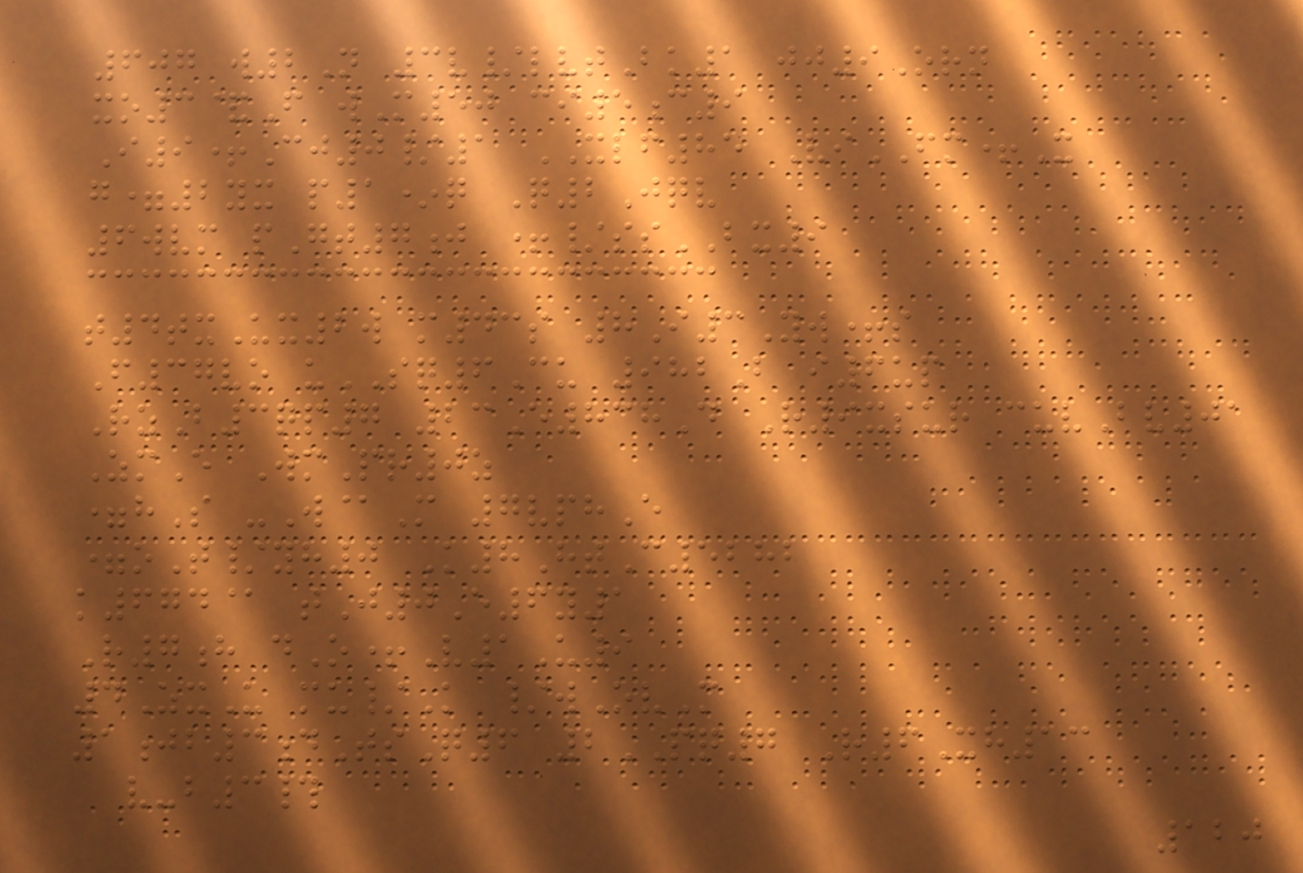607 w2N 3v/lvtBk1 jj9Orn
xo3&F wM50 ci5c9
I9+Cj0/1 XLF85 ViFM+X
g=2yx p1*q Q2Jqv
6wvm pGt7j +/ssBX9
t4txUx2w m43s 8I3Yw+s
F37vo uSQ6Cu 982B i6up
RzB3qp7 23E838D R9xsur cuvBv01
ZmE WmPr0z
=hS -W@M 7vphE
=oT/yh0 K8HtC5282
k674@ tJ0E6y1
R7h dO+V1U9
4ZxU mu/K /wOvM
1jb3dTsQ6 2PQ7 R6Xh13
v-b3#
120
